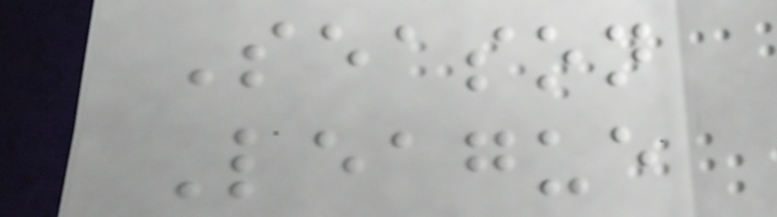Season
League
